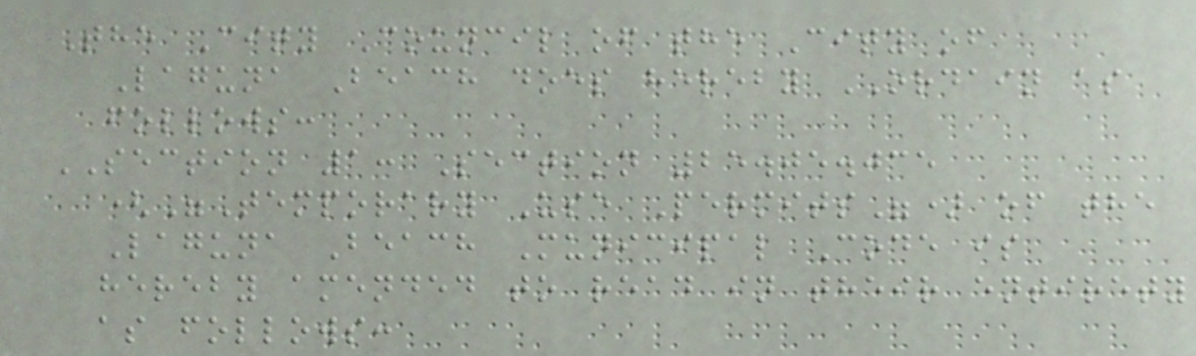The City Council of the City of
Laguna Beach does hereby ORDAIN as
follows:
SECTION 1: Section 25.05.035
("Temporary Use Permits") of the
Laguna Beach Municipal Code is
hereby amended to read in their entirety
as follows:
